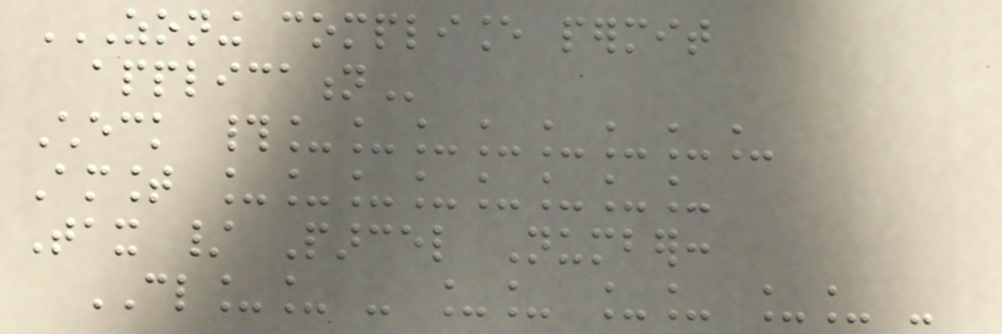ZONING COMPLIANCE PERMIT
APPLICATION
Check #________
Amount ________
Tax / Parcel Number:
CL__ - __ __ __ -
